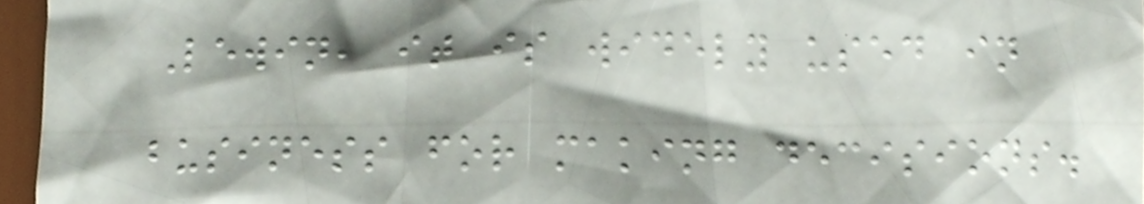Lewin, it is widely used in
business for making decisions.
